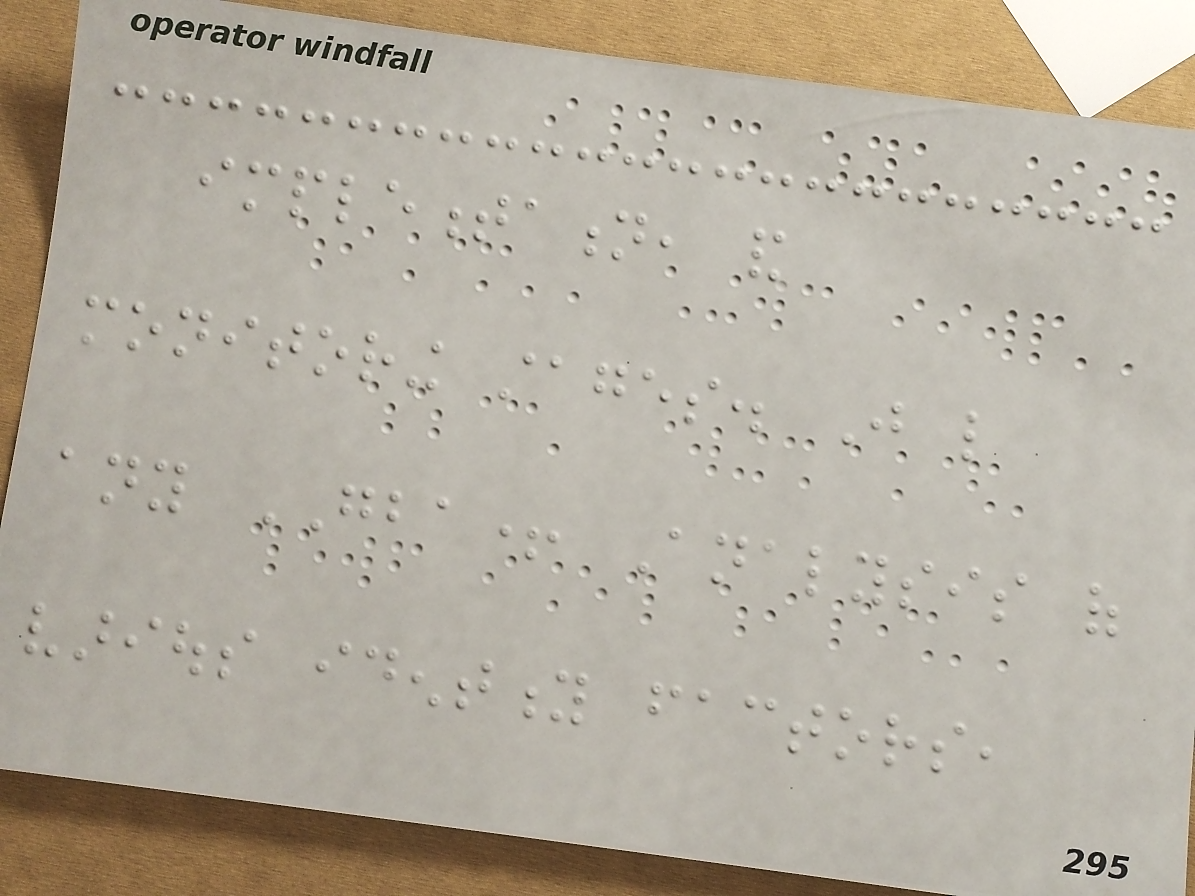implementation, and
monitoring stages. Just like
any GBA+ Analysis of
various identity factors,
